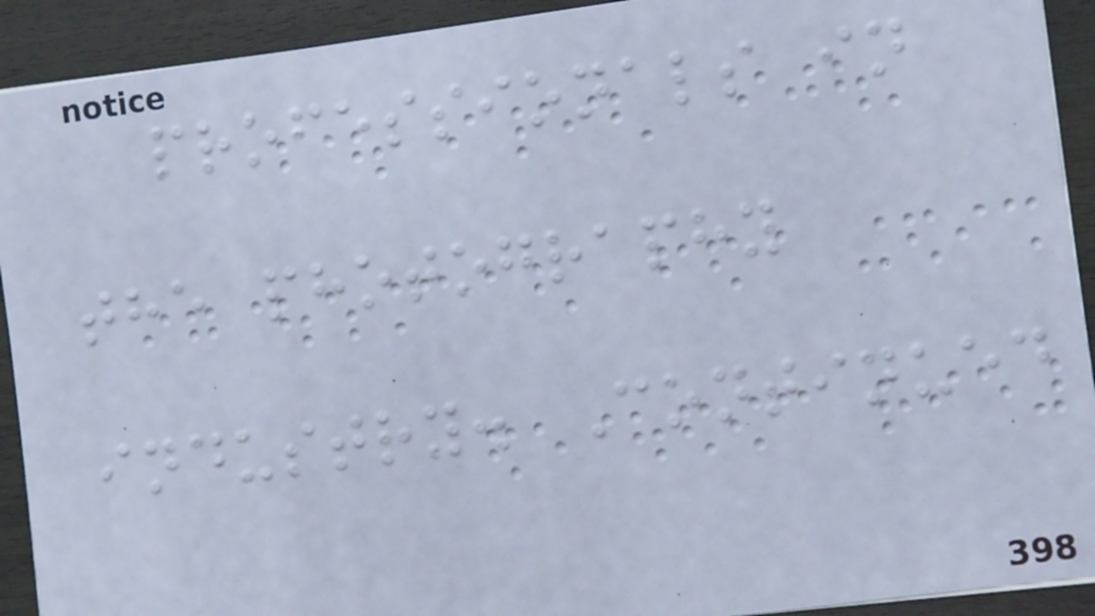professionals in
the photography
industry. Continued
